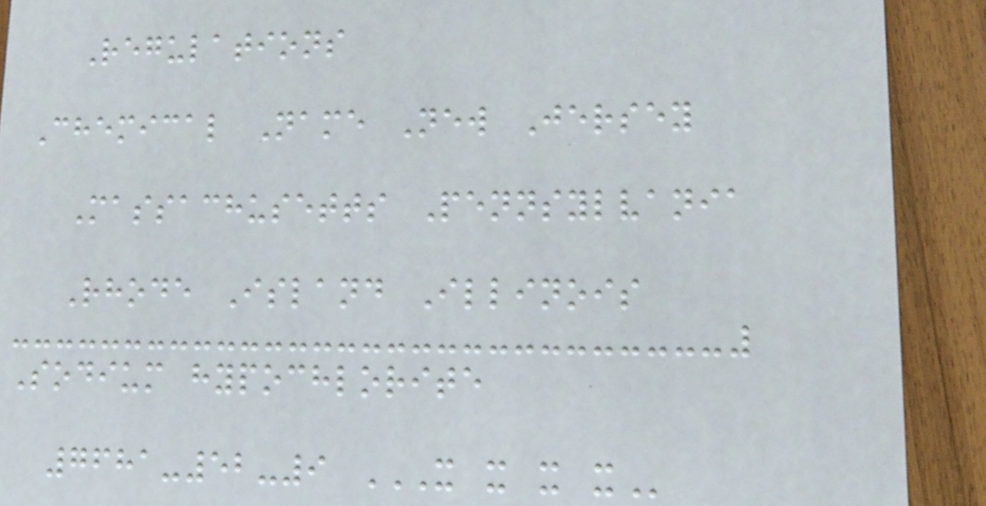Regulations
Chemical Name New Jersey
Massachusetts Pennsylvania
Rhode Island Illinois
Sodium hypochlorite
7681-52-9 X X X X
